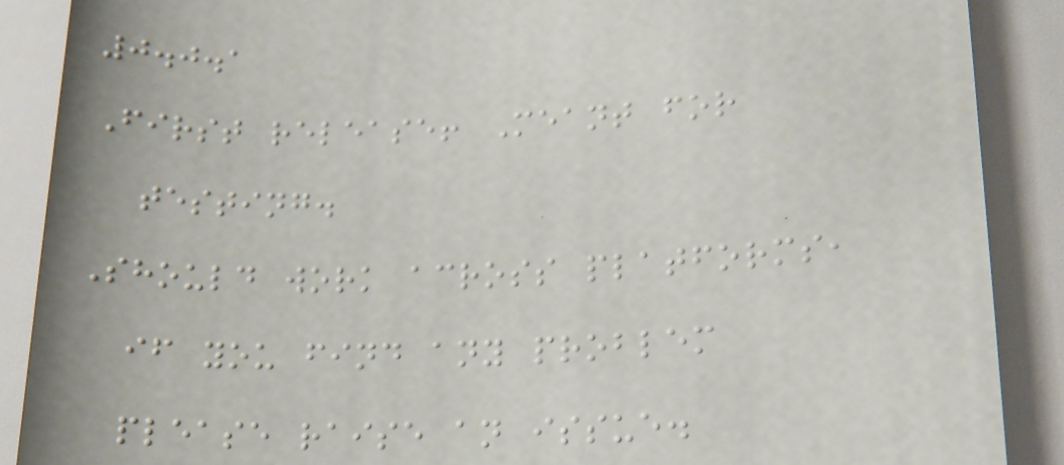0.0.1
First release! Meant for
testing.
Should work across platforms,
if you find any problem
please raise an issue.
